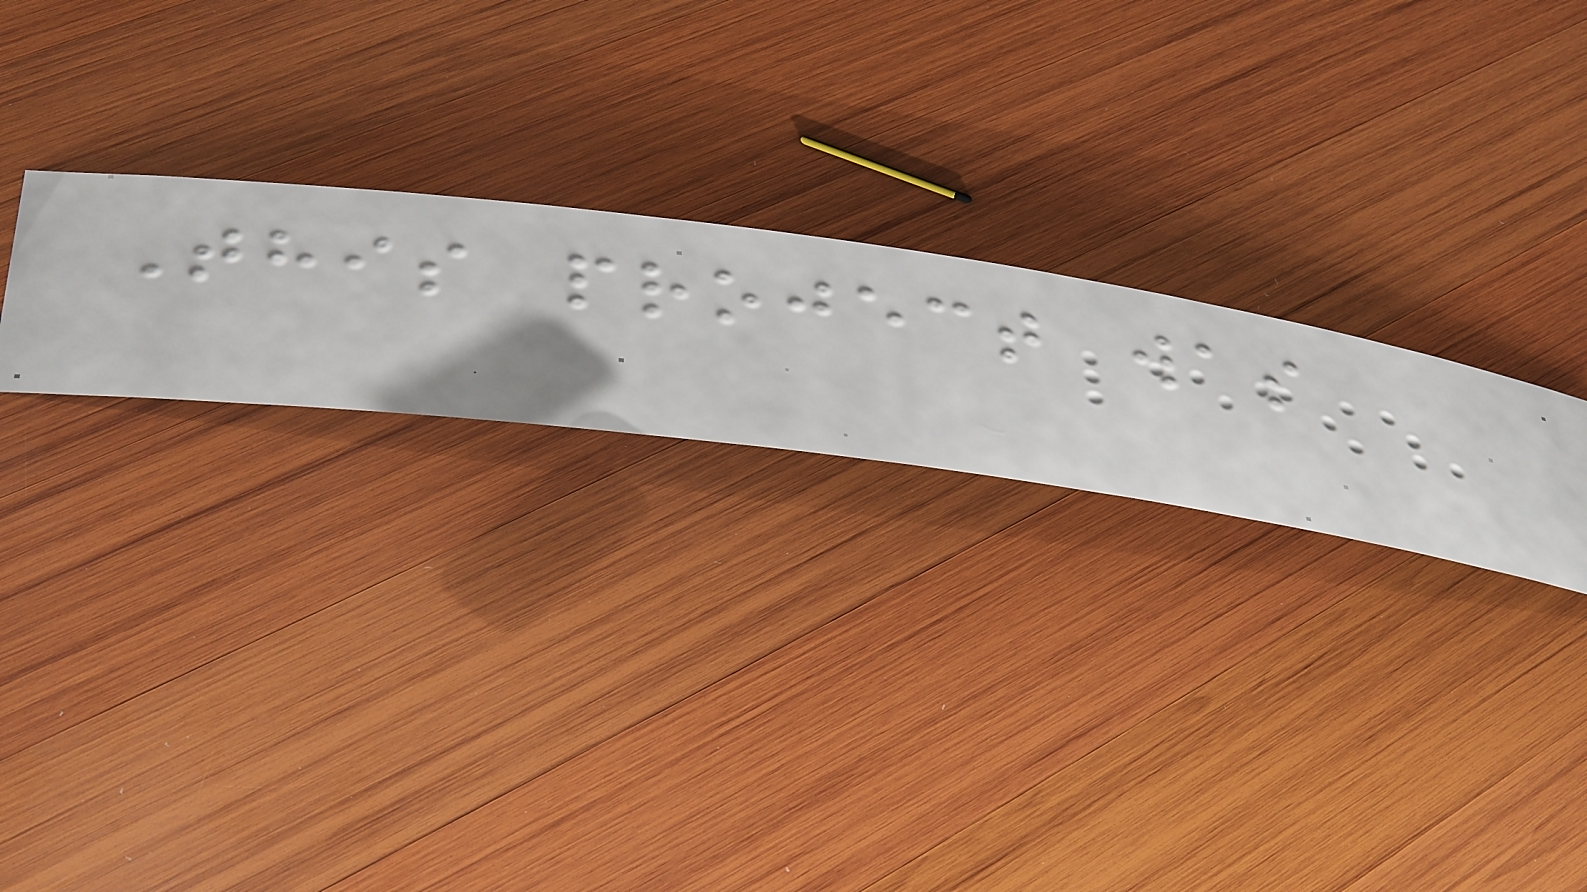This project was
